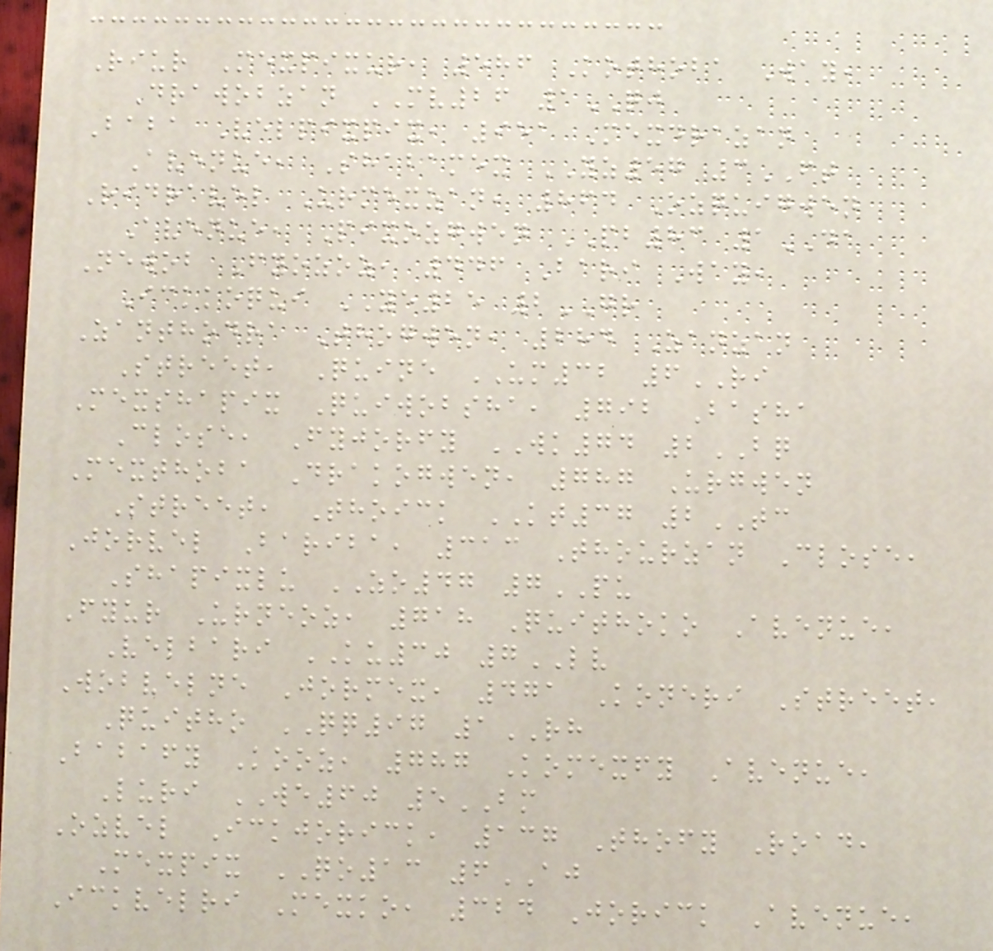Riur Mexpixur, 586 Kothoba Way,
Drawobzan MV26 1QJ
Baba Velpixpix, 951 Mexdrazan
Avenue, Shabamex YZ57 3FT
Ridravel Urmexzan, 864 Ozquigwen
Avenue, Pixozgwen PB83 1DA
Newob Fyozoz, 446 Bari Way,
Ickkoqui YE25 2GR
Zanthodra Thogwen, 284 Zanzan
Street, Quine UM32 6RI
Mexshapix Quiwobsha, 792 Basha
Close, Fyjorfy WK74 2BQ
Mexthoba Drakogwen, 787 Urgwen
Street, Thoick KT37 2TC
Jorvel Bariba, 313 Thourzan Close,
Shapixlu ZO47 7PU
Fyur Urneoz, 718 Quithoko Avenue,
Velbari KU30 7LV
Wobvelne Jormex, 471 Koneri Street,
Quitho QQ97 1RH
Babafy Kooz, 787 Komexfy Avenue,
Luri WE60 5BM
Ozvel Ickjorick, 137 Thofy Road,
Mexpix QO13 6AJ
Ickvelri Mexko, 324 Jorick Avenue,
